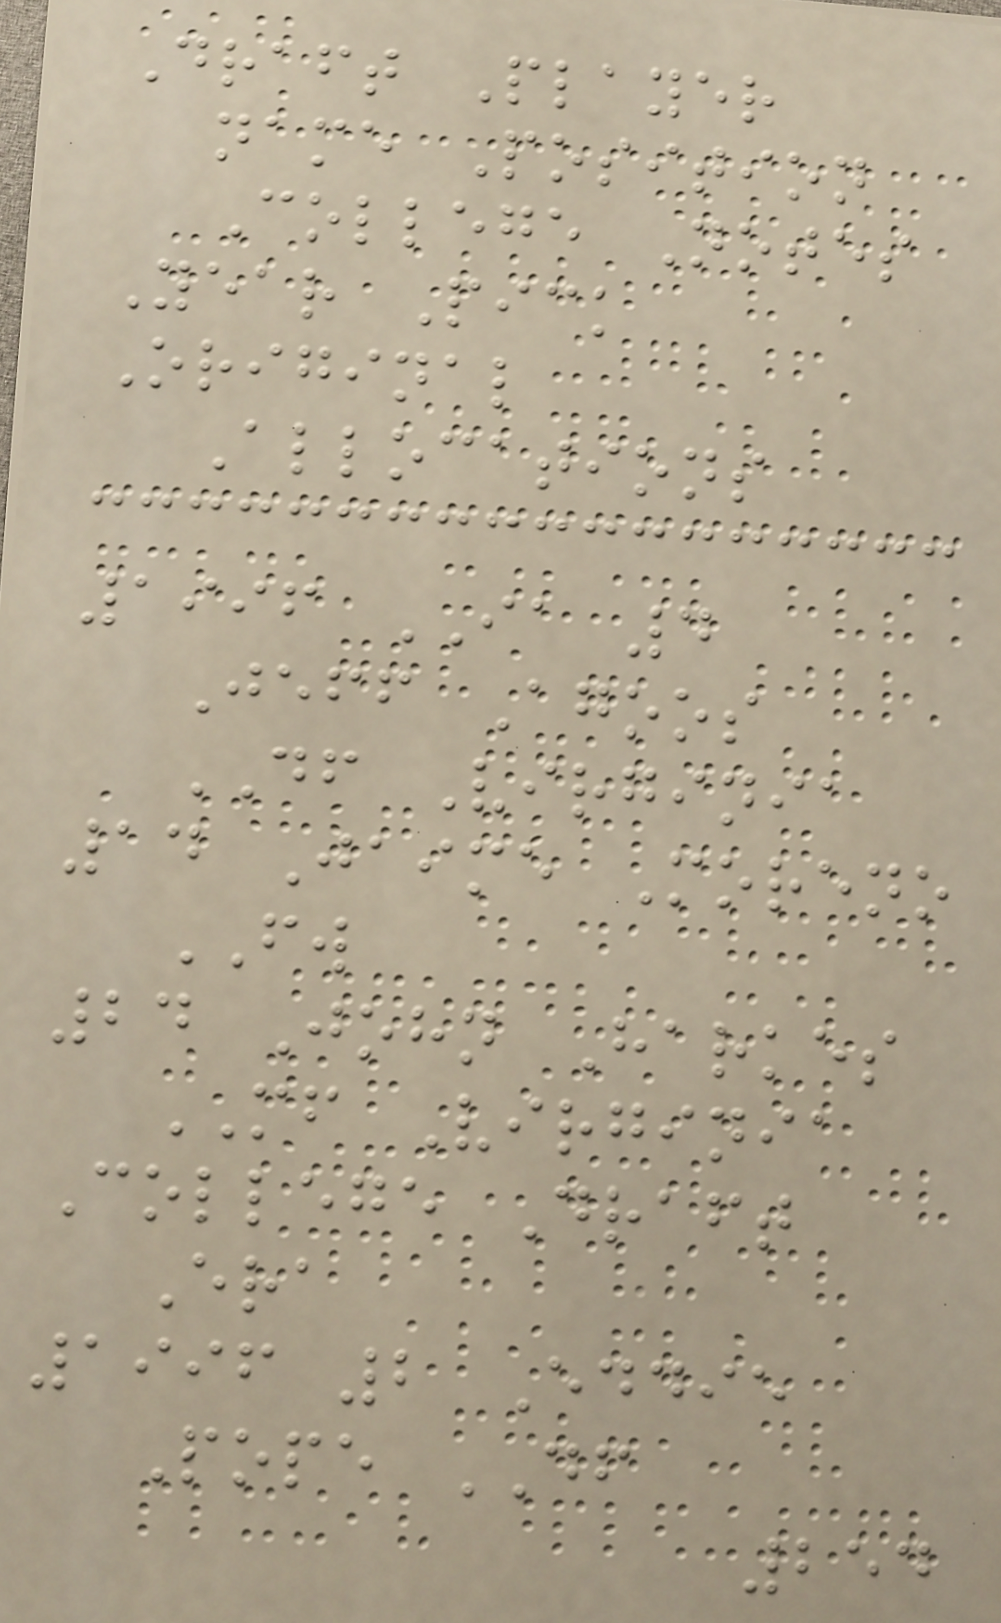Draft Player
name Position
College Notes
Year Pick
Original
Allocations
1996 IA 4
Jeff Agoos
DF Virginia
14 Jaime Moreno
FW
24 John Harkes
MF Virginia
College Draft
Era
1996 2 Eddie
Pope DF
254
